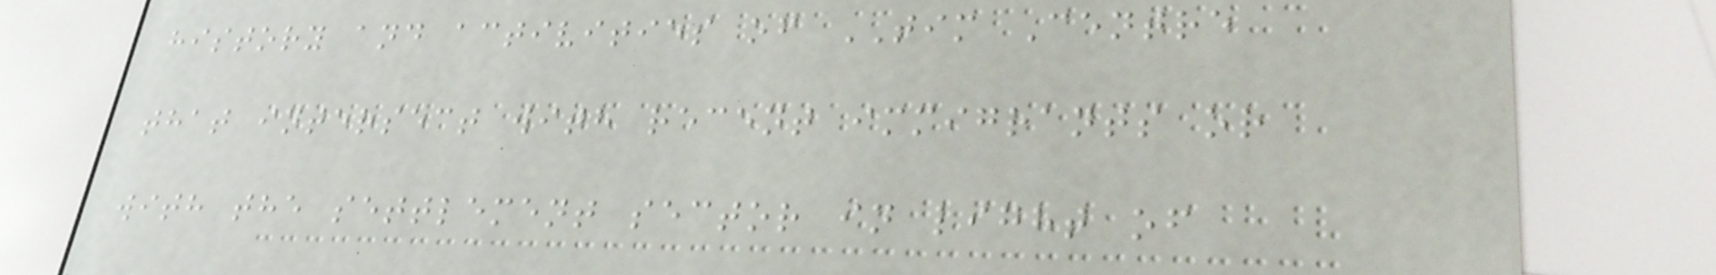history and activities of TIM Centre
that intersect with recent immigrants or
with the settlement sector in light of
